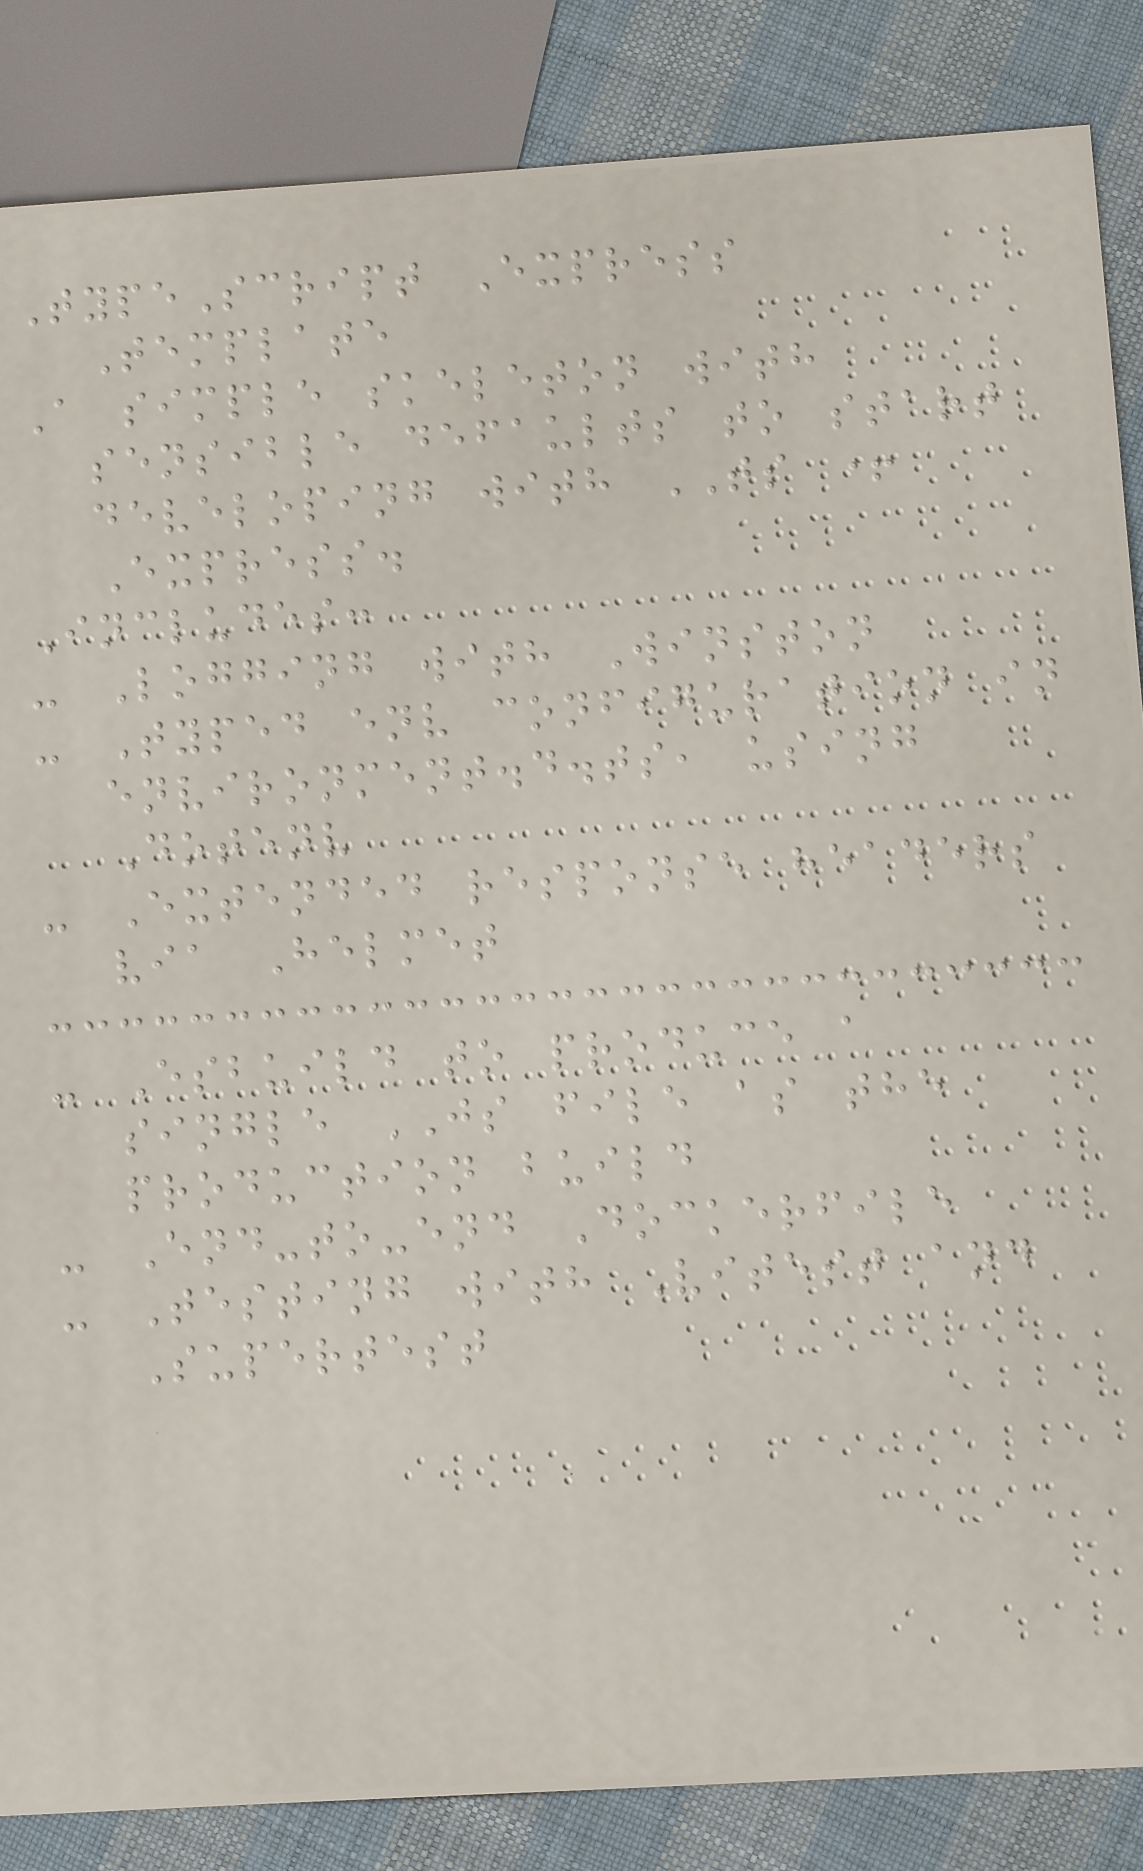TypeScript Express
Template
A simple skeleton with
sensible defaults to start
developing with TS +
Express.
Includes:
- Logging with Winston
- Typed env configuration in
environment.d.ts, using
Dotenv
- Extended response headers
via Helmet
- Esbuild to produce a
single JS file as the
production build
- End-to-end Dockerfile
- Testing with Vitest and
Supertest
